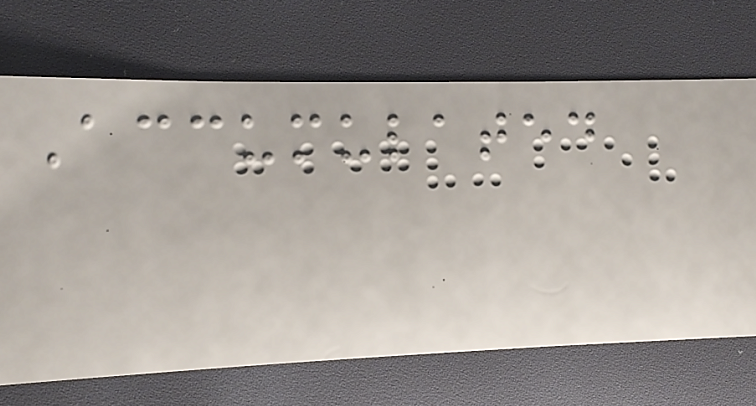Accumulated
